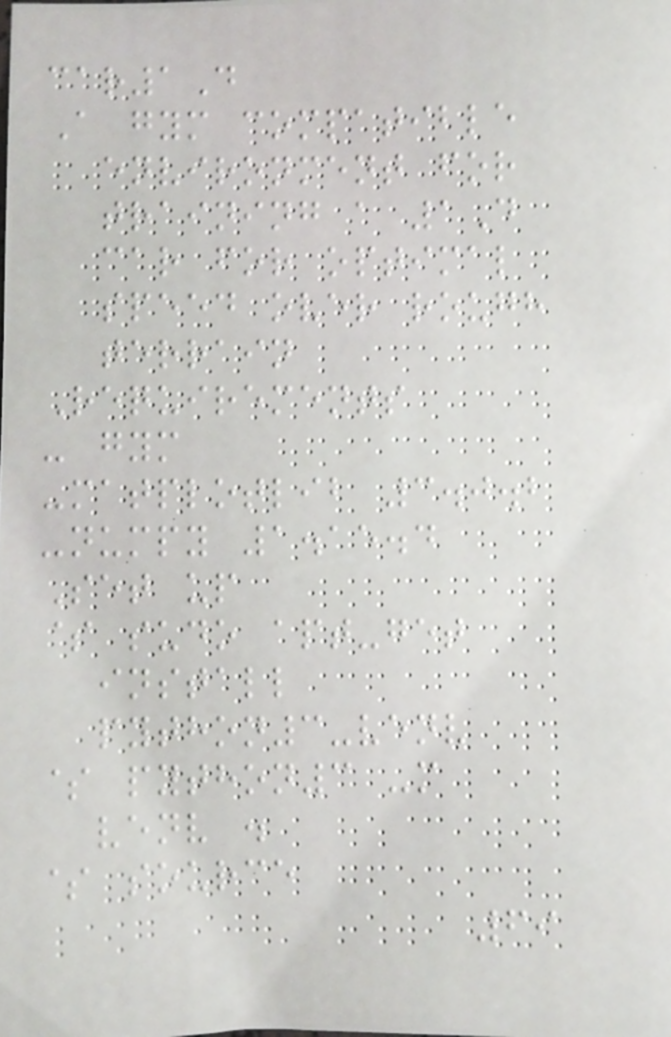car1D
A gym compatible
environment for
training a 1D
car for optimal
speed over rough
terrain
Requirements
- gym
-matplotlib 3.0.2
-numpy 1.15.4
Set up
$ sudo apt-get
install
python3-venv
$ python3 -m
venv .
$ source
69
